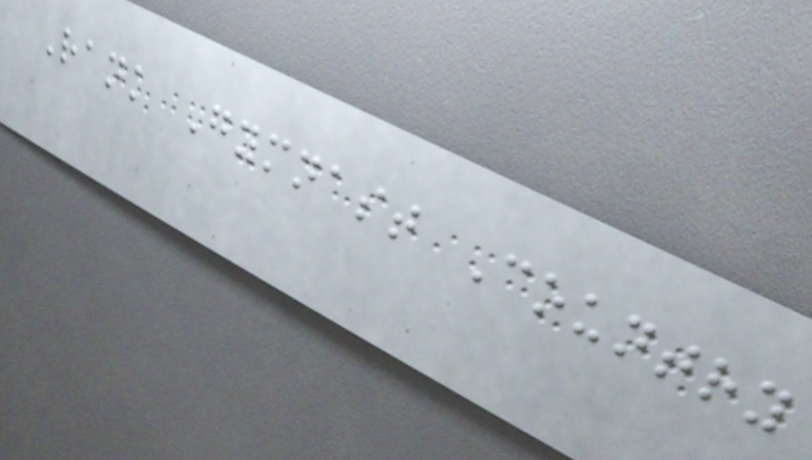Rank Gymnast Country
